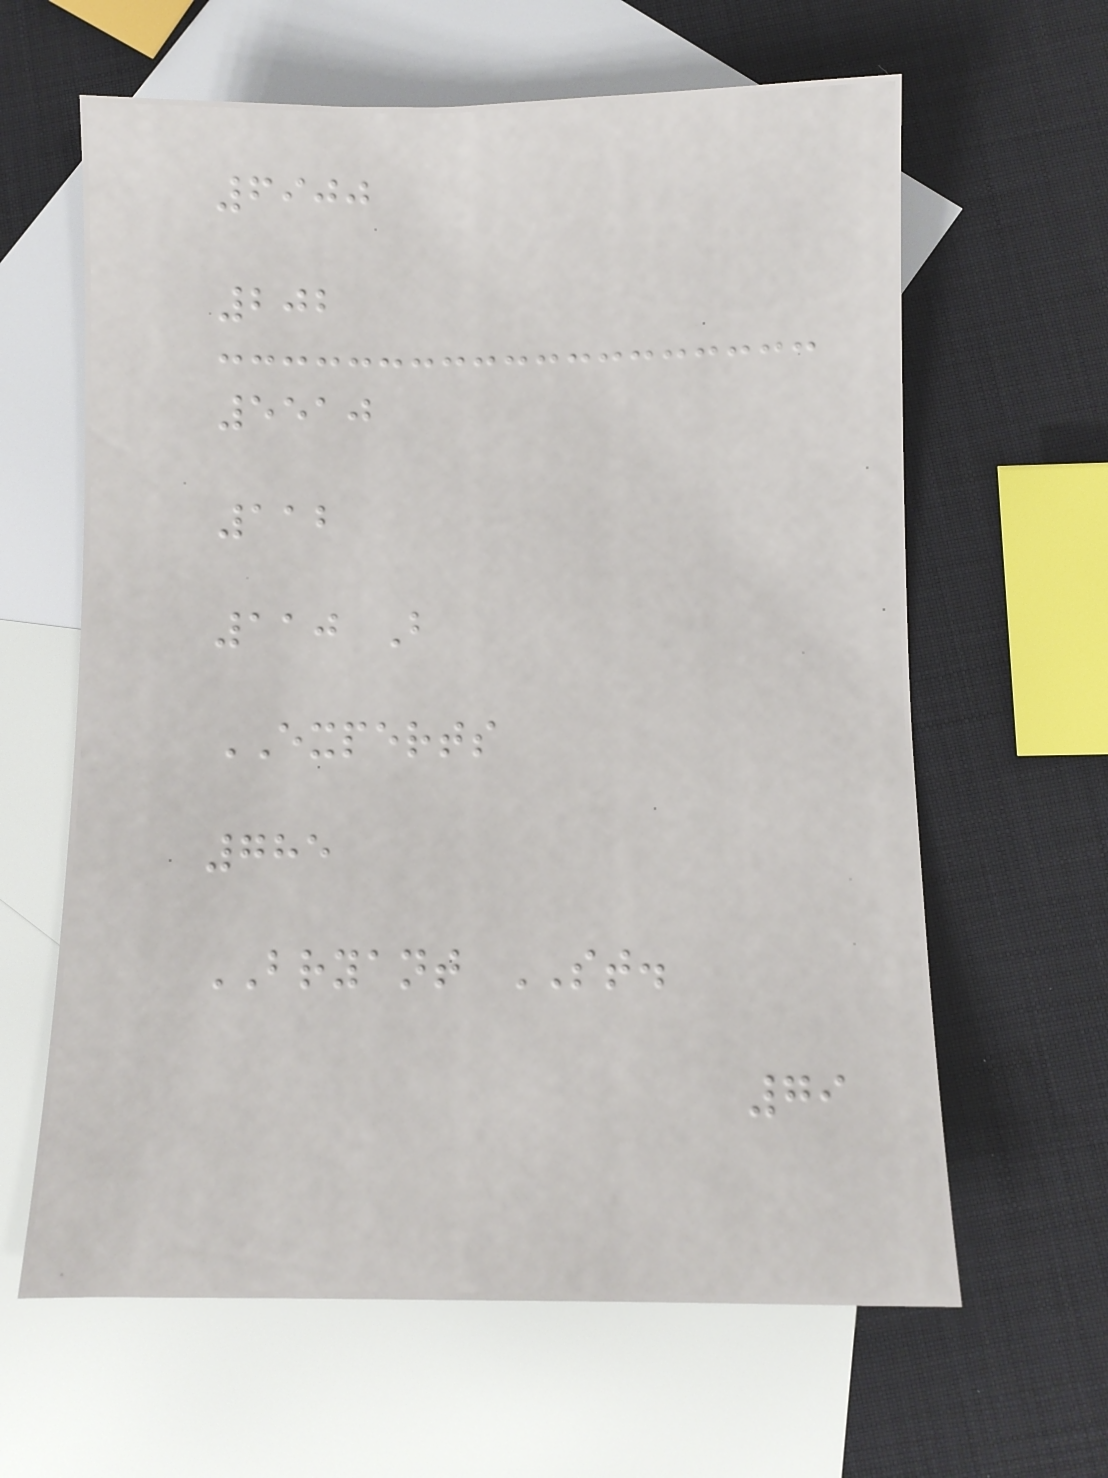6900
202
5510
112
110 B
EXPERTS
785
BRYANT ST.
79
